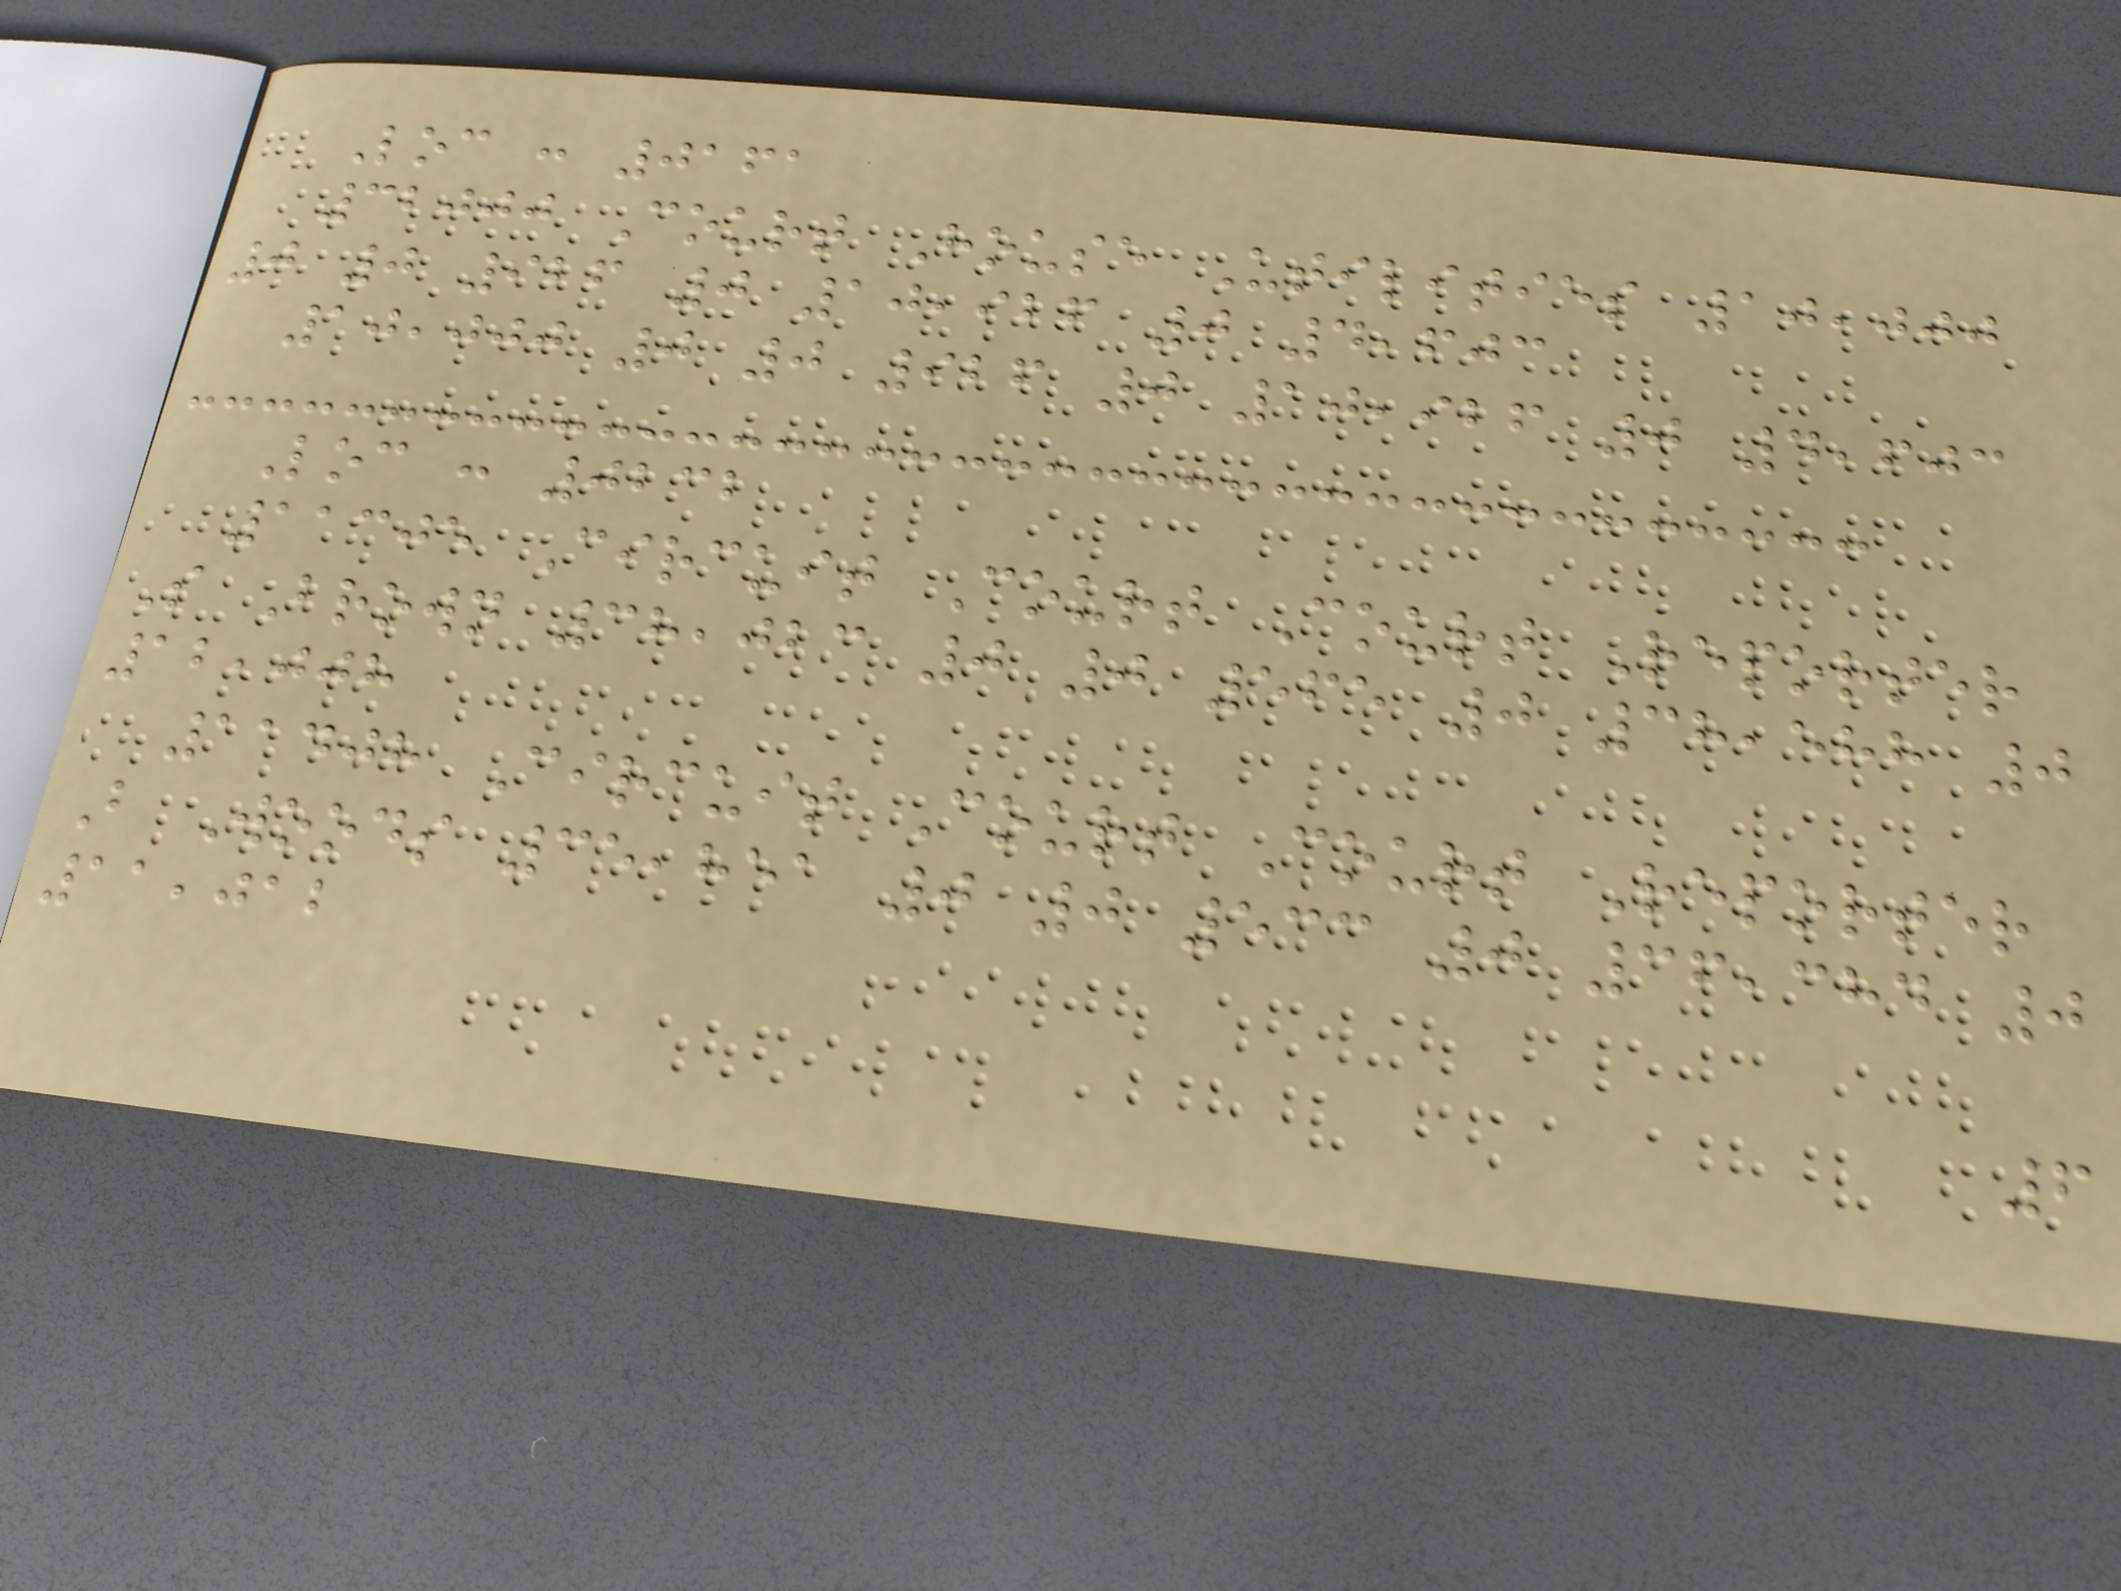Loc : 0161
32000 Court House Utilities 10,000
0 0 926 0 10,926 0 4,603
10,000 0 0 926 0 10,926 0 4,603
Loc : 0232
11305 Circuit Court Court Reporter
S Brown 38,023 0 0 565 0 38,588 0
12,008
11408 Circuit Court Court Reporter
B Woods 35,851 0 0 533 0 36,384 0
11,012
6
